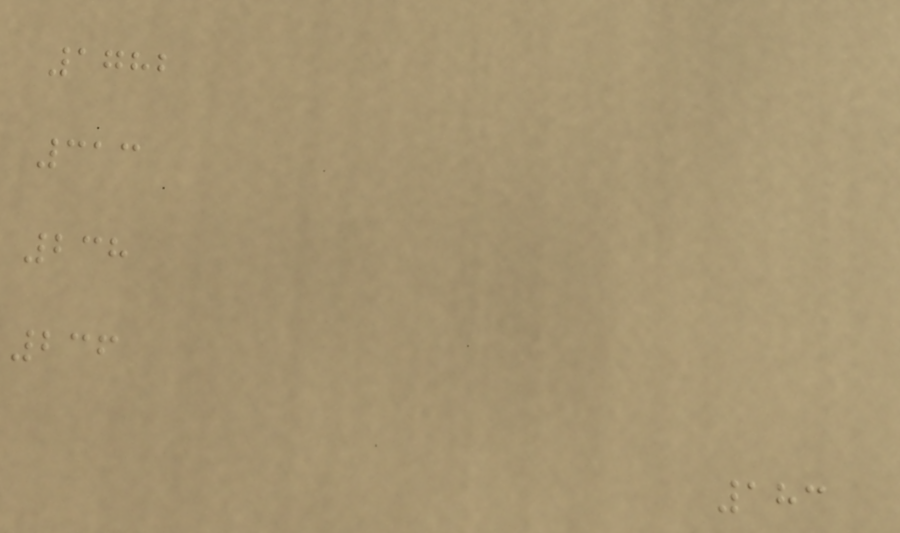1782
313
238
236
183
